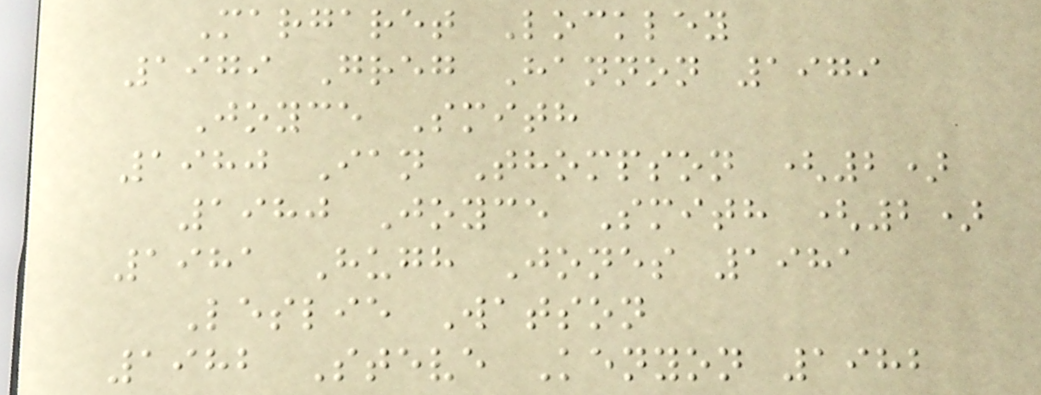Margaret Lockley
1979 Greg Hannon 1979
Joyce Smith
1980 Ian Thompson (2)
1980 Joyce Smith (2)
1981 Hugh Jones 1981
Leslie Watson
1982 Steve Kenyon 1982
